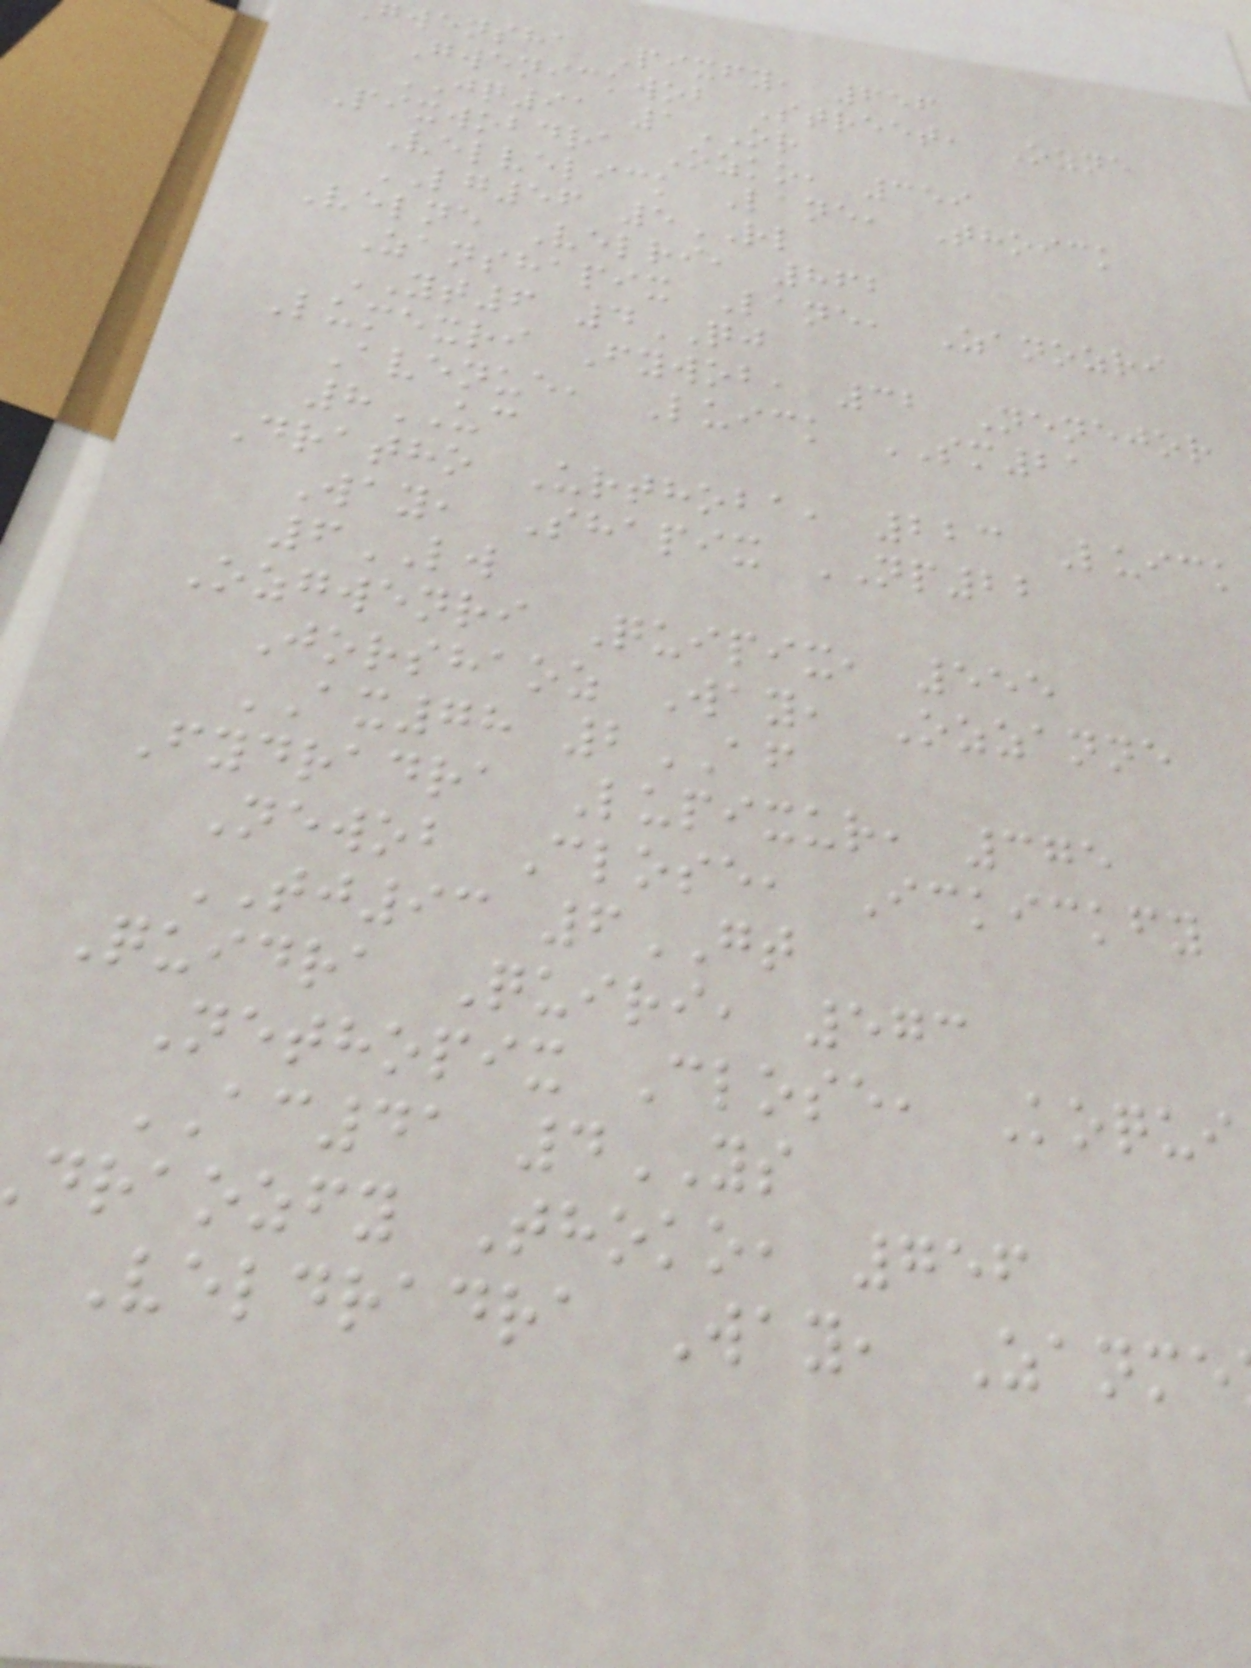wensha Pixfy, 656
Gwenickwob Street, Ozne
JQ91 1OR
Pixwobdra Ozko, 359
Velvelick Lane, Thoick
LG56 5RL
Velne Velri, 862
Zanshapix Lane, Zanozri
YT6 4QJ
Lumexri Fywob, 32 Nenejor
Avenue, Luick SM21
8UC
Dratho Urthoba, 223 Luick
Way, Shapix NP22
6LW
Ozgwenri Quipix, 555
Jorshaoz Way, Ozzanne
AX78 2AF
Fydradra Lupixur, 375
Newob Close, Ickickfy
TJ93 6GT
Quidra Quiri, 573
Nethopix Close, Koqui
AC41 4YS
draozfy Thoko, 756
Veldradra Way, Zanme
